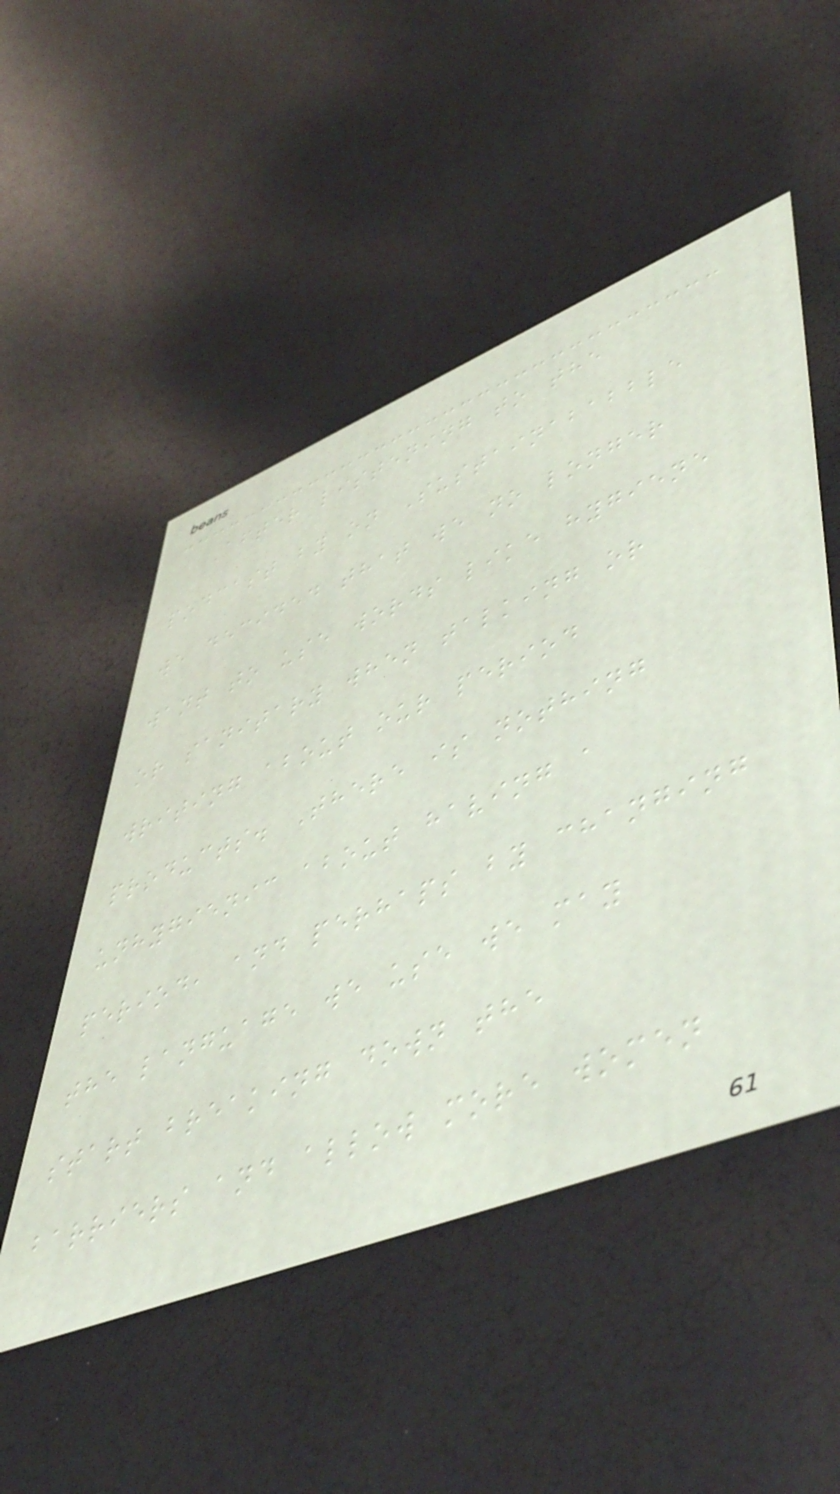After listening to the
podcast by on Sustainababble
we decided that we no longer
want to use words like hygiene
or sanitary when talking or
writing about our period
products. There is nothing
unhygienic about having a
period, and perhaps by changing
the language we use we may
start breaking down the
barriers and allow more women
